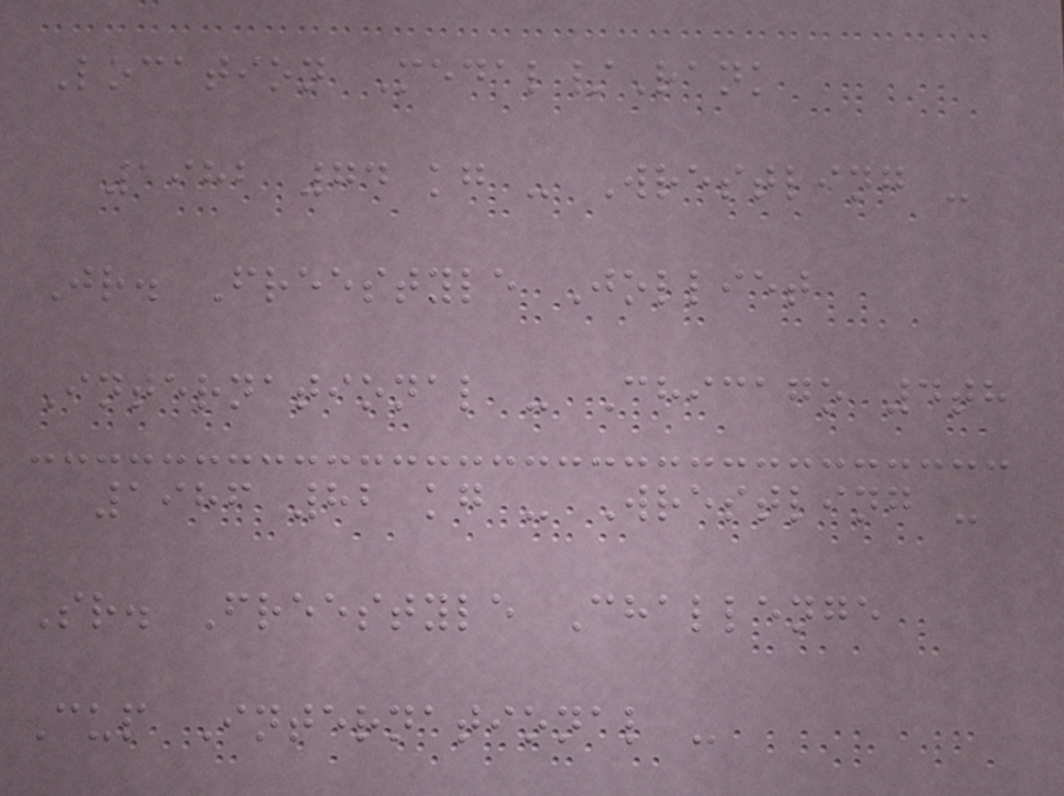Location Medal/Rank
1982 74 kg - Wrestling -
Jr. Freestyle Jolliet
International - Chicago 4th
1986 82 kg - Wrestling -
Sr. Freestyle Challenge
Cup International -
